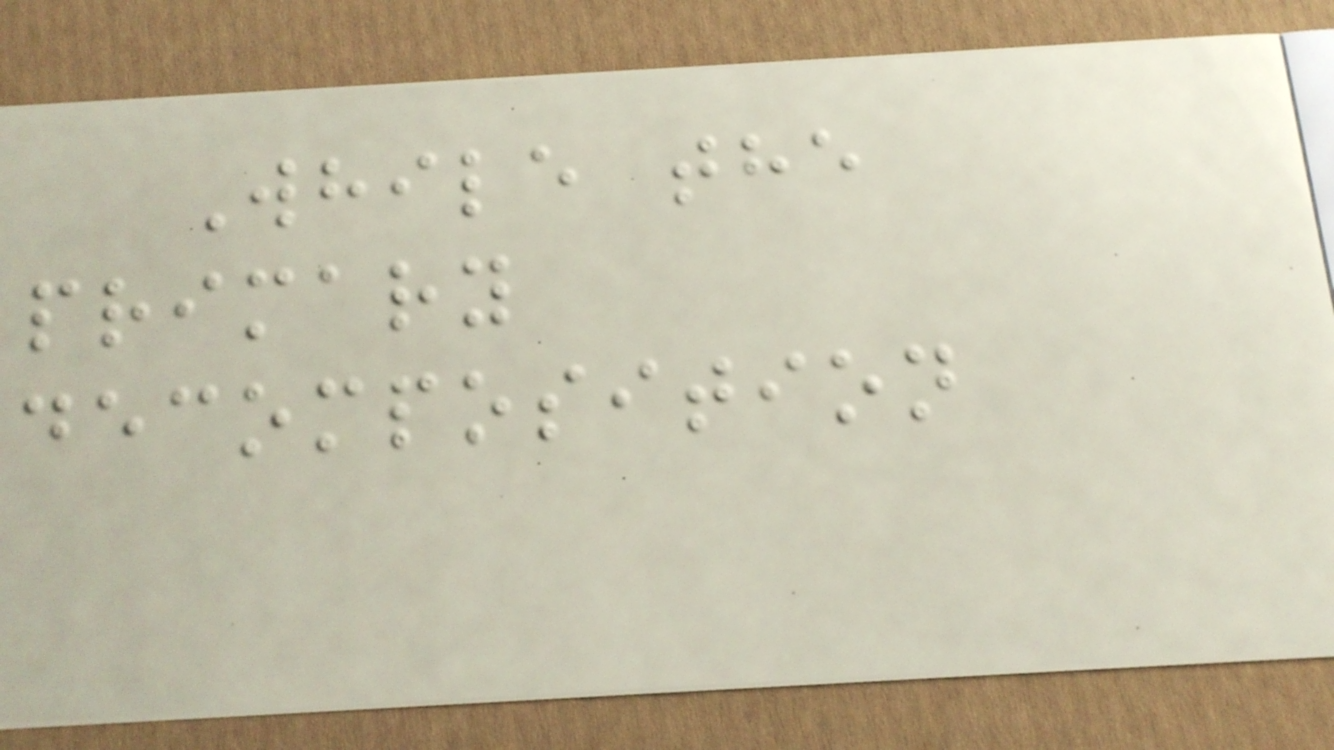While the
primary
decomposition
